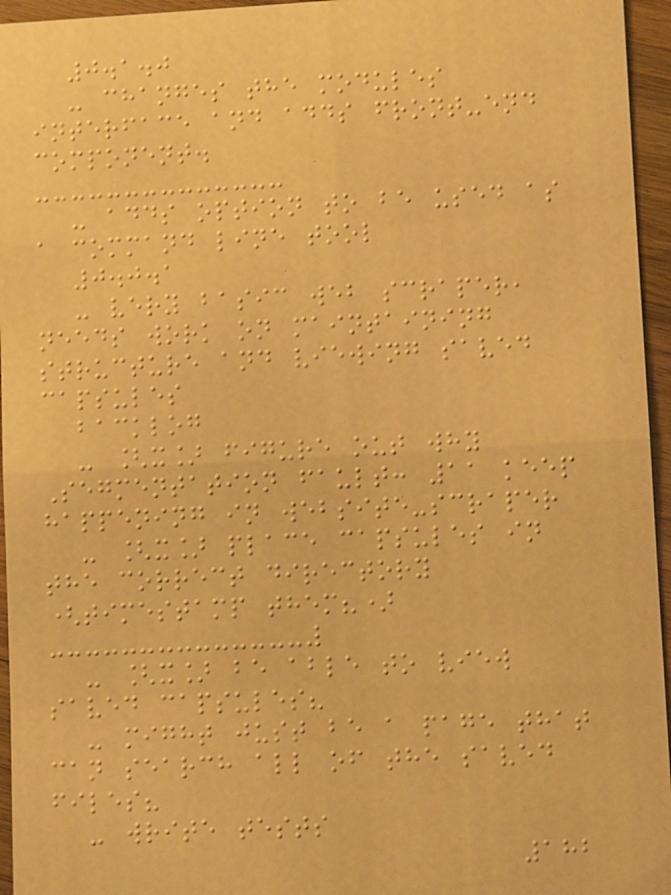0.1.0
- changes the modules
interface and adds front-end
component.
- adds option to be used as
a command line tool
0.0.1
- very basic web scraper,
needs work on maintaining
structure and viewing saved
capsules
backlog
- [x] figure out why
Segmentation fault: 11 keep
happening in website-scraper
- [x] place capsules in
the correct directory
(timestamp them?)
- [x] be able to view
saved capsules?
- might just be a page that
can search all of the saved
files?
- write tests
182
